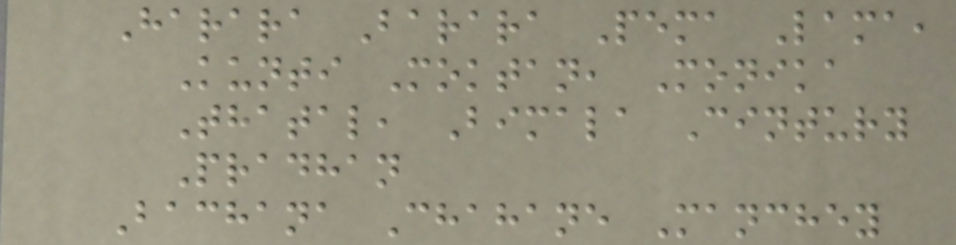Harara Barara Pema Lama,
Kunti Moktan, Monika
Thatal, Bimala Cintury
Pradhan
Bachana Chahane Manchey
